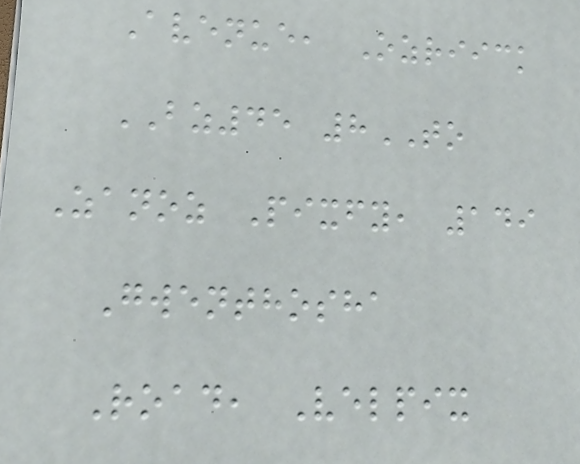Avenue, Ozriick
BZ45 8TO
Zanoz Pixfy, 149
Gwenthosha
Road, Velpix
